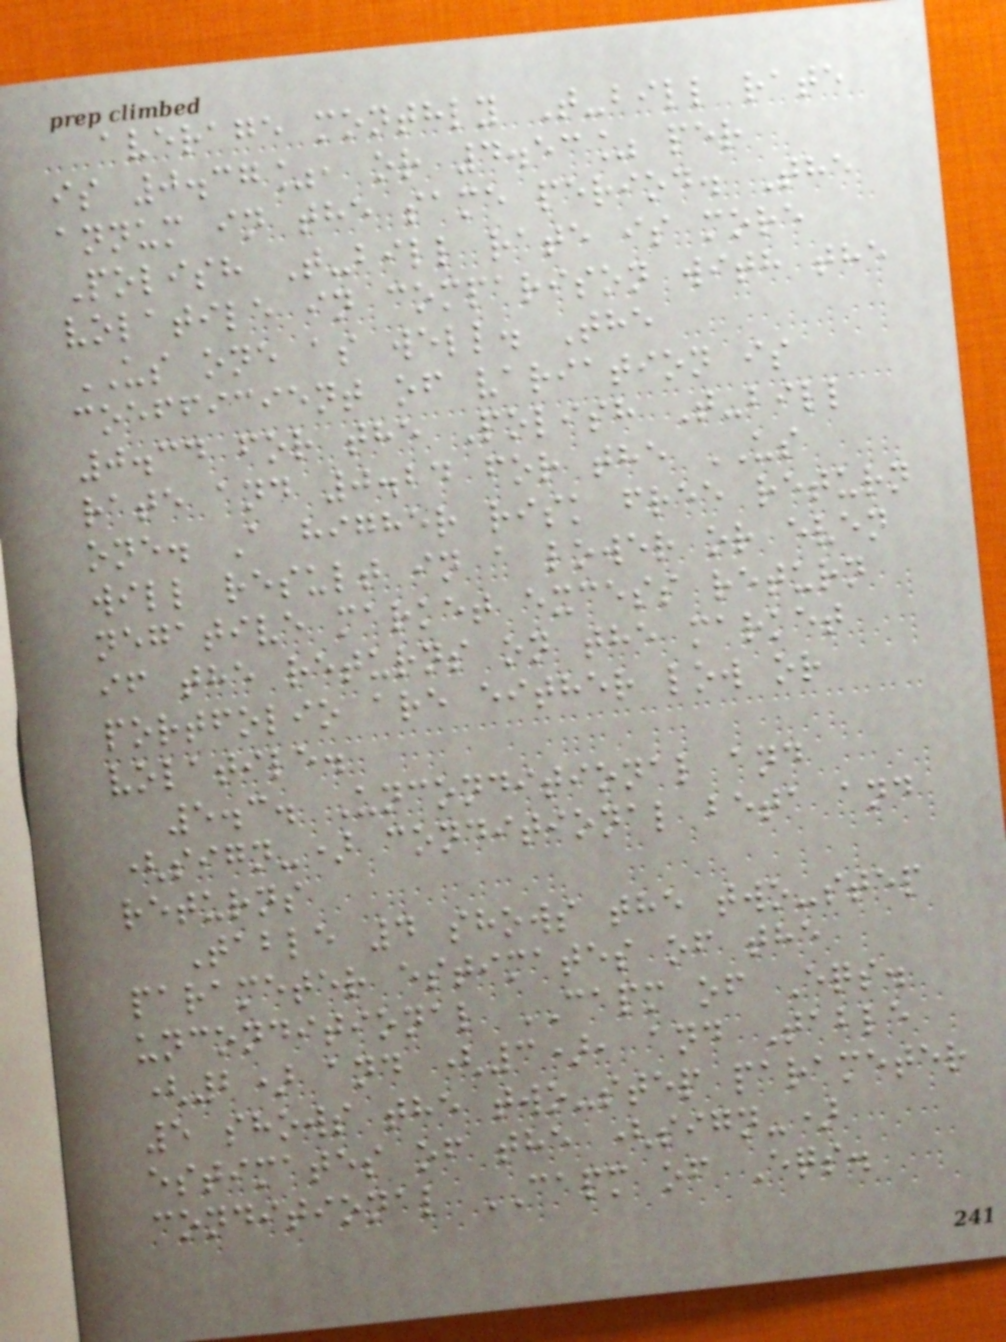average monthly T-bill rate
is 0.37%, or 4.53% per
annum in the same period. The
Polish T-bill rate is more
volatile in comparison with the
US one as well. The
coefficient of variation is
0.34 for the Polish T-bill
rate and 0.24 for the US
one. A higher risk free return
will result in a lower or even
negative market excess return
if the returns on the market
portfolio are either low or
volatile.
5.3. Unconditional and
(sign-) conditional beta and
returns
Table 4 shows the two-step
parameter estimates of the
unconditional CAPM of Eqs.
(2) and (3), and Table
5 shows the two-step parameter
estimates of the (sign-)
conditional CAPM of Eqs.
